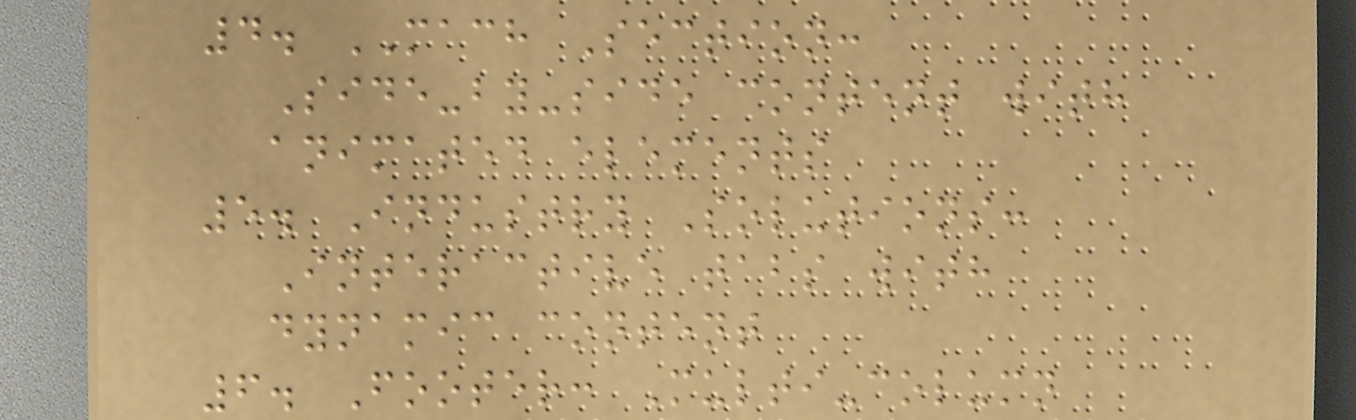4. MACH Section:
Side-by-side content with
animated elements
5. Industry Solutions:
Interactive tabs with
dynamic content
6. Footer: Multi-column
